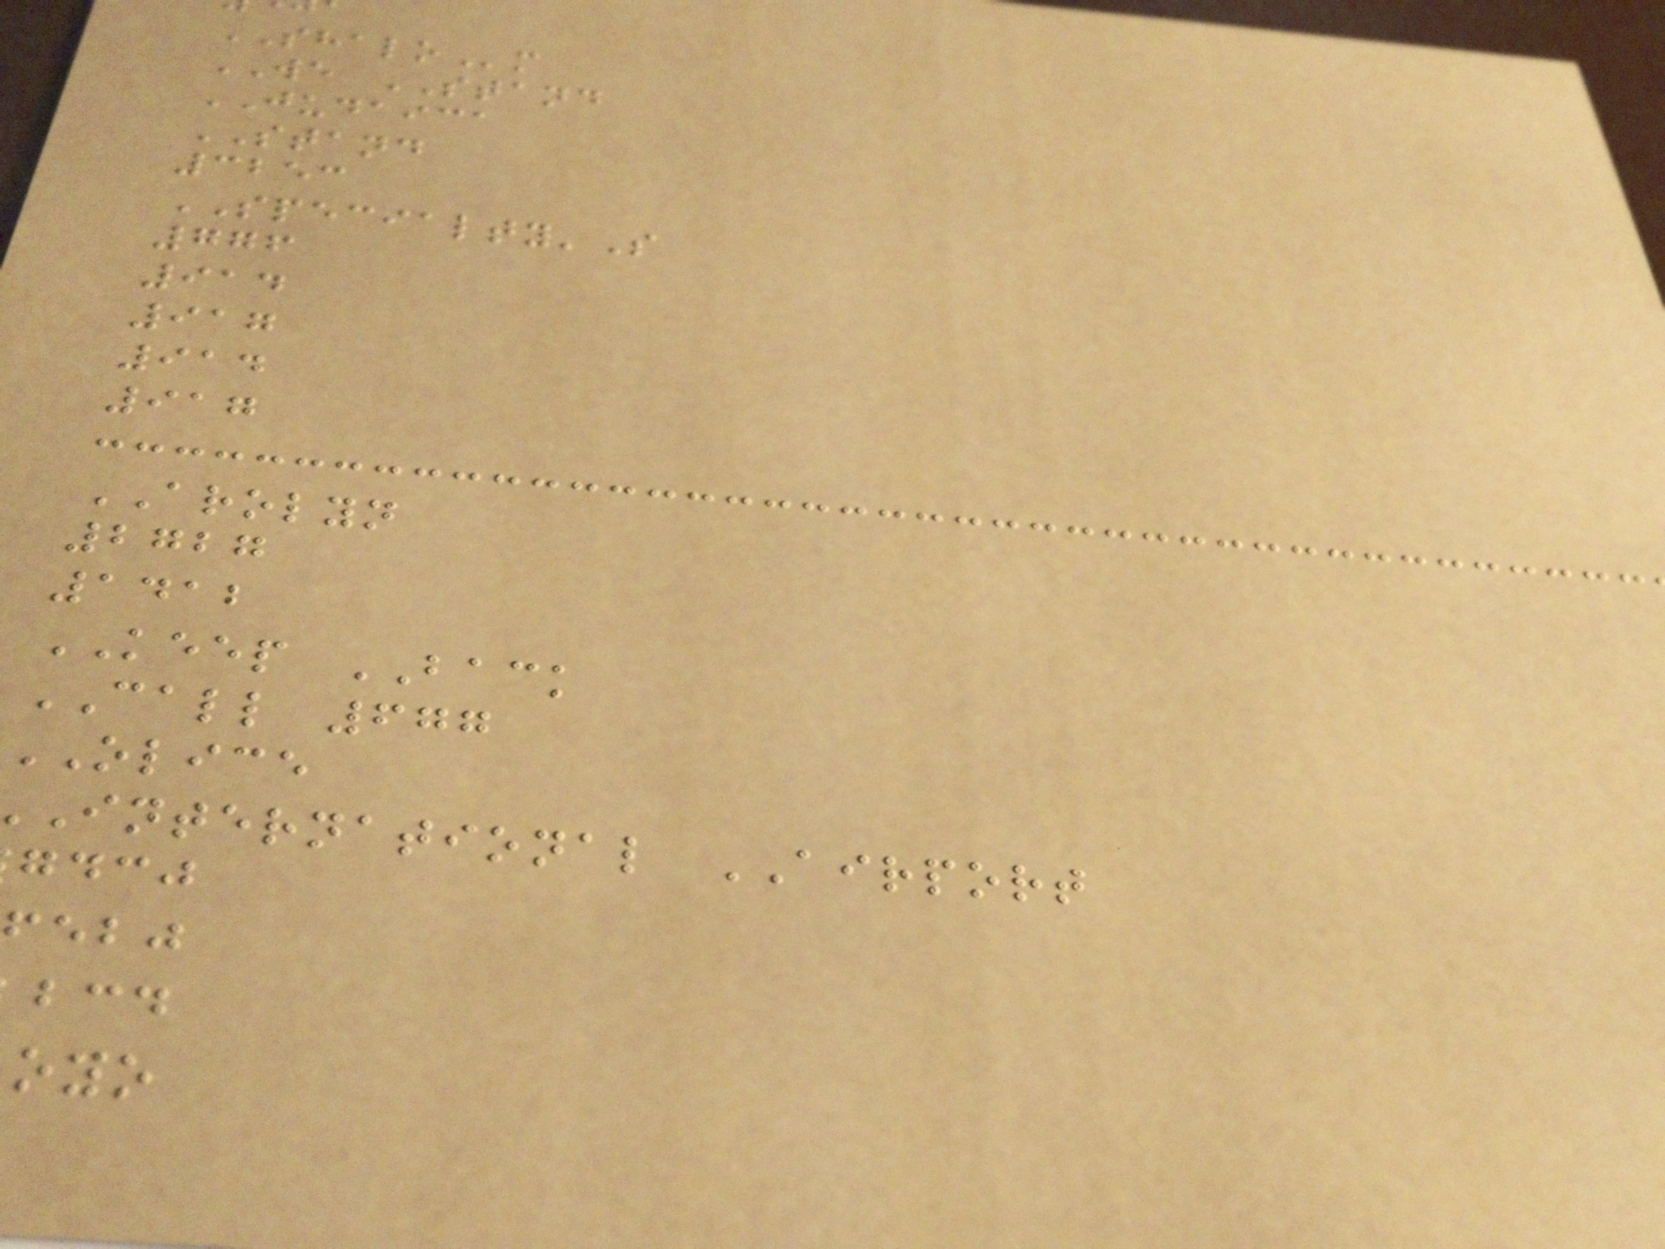SHALOm
WE STAND
JUDAICA
STAND
3253
SPECIALTY'S
776
914
917
914
917
AROLYN
2727
1412
KEEP BACK
CALL 677
OLICE
international AIRPORT
gdcj
